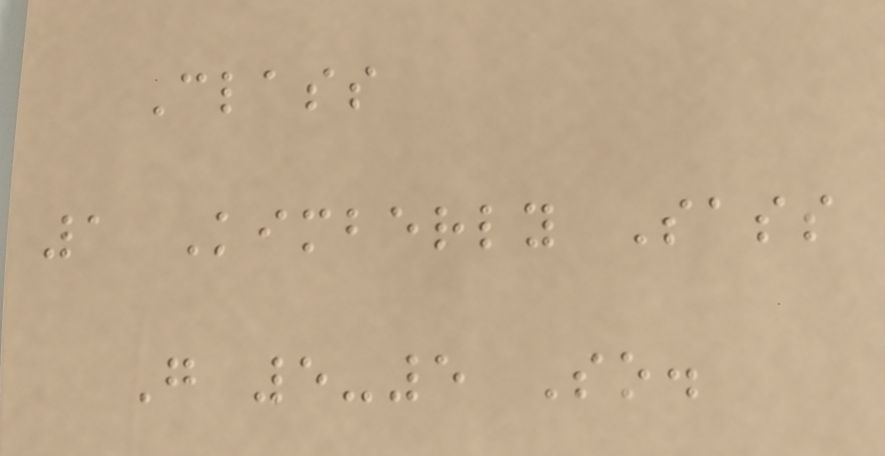Class
1 Kimberly Sass
G 5-5 So.
